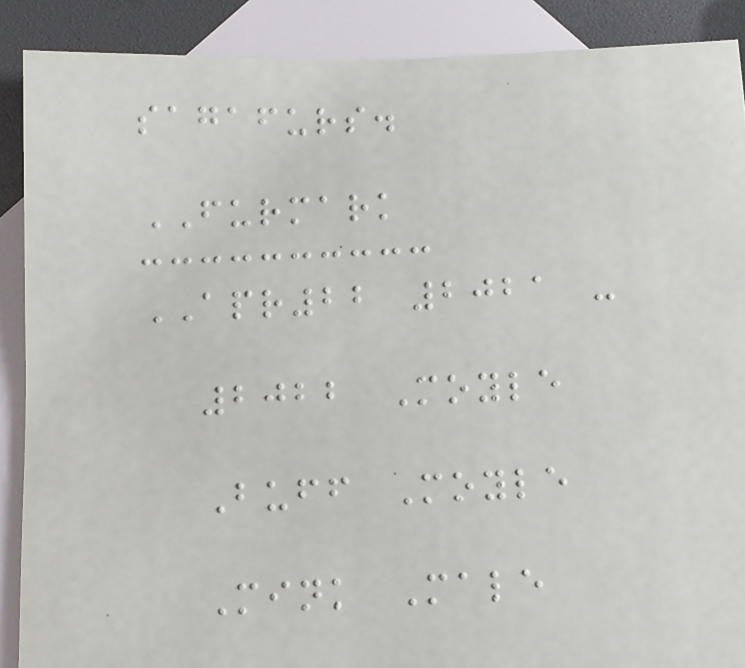sagafurs.
FURMARK
APR22 2021 -
2022 Moyle
Buff Moyle
Mink Male
